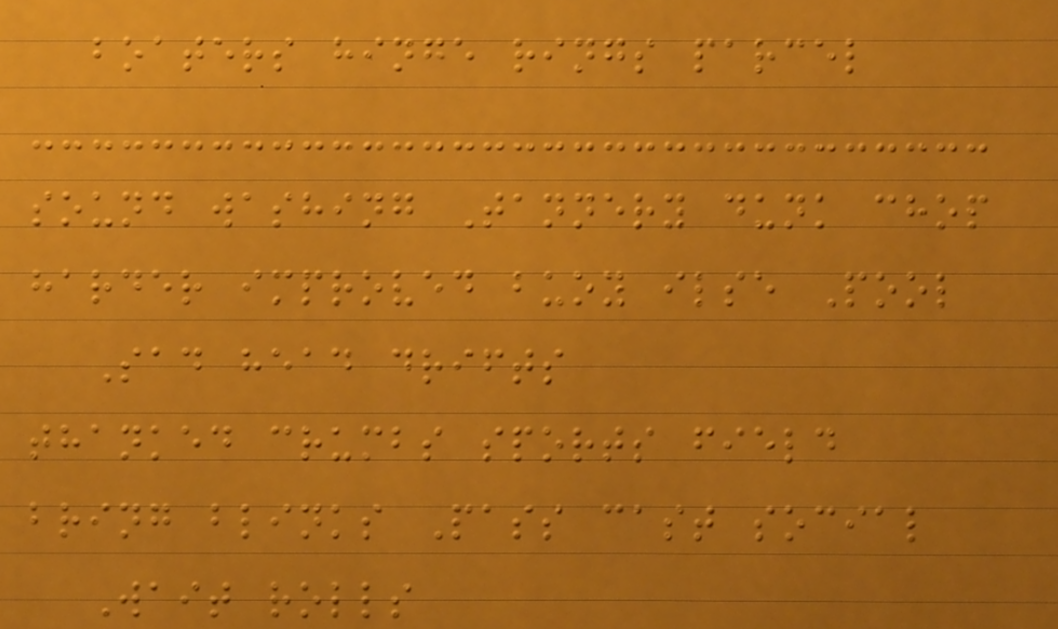boaters hinge rings parcel
sound washing Tannery dunk chop
harder improved buoy ilse Pool
Sad head drifts
thanked crumbs sports field
bring blinks Pass cast social
Wait rolls
